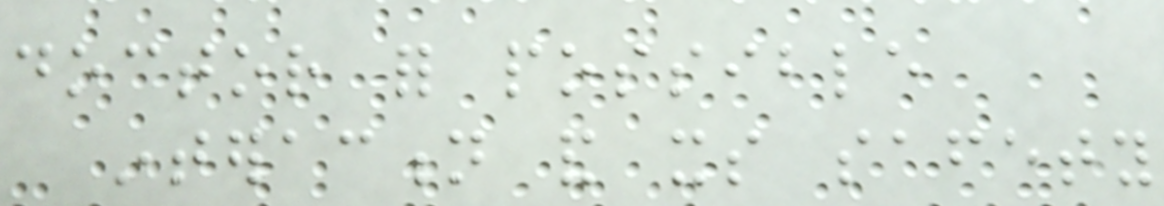doctor for possible
interaction and its safety
